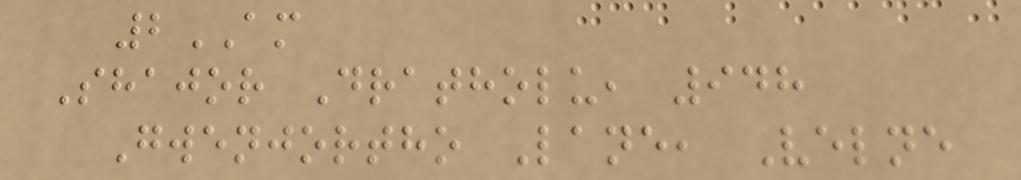2AM
Shajor Dratholu, 948
Gwenjortho Lane, Velne
